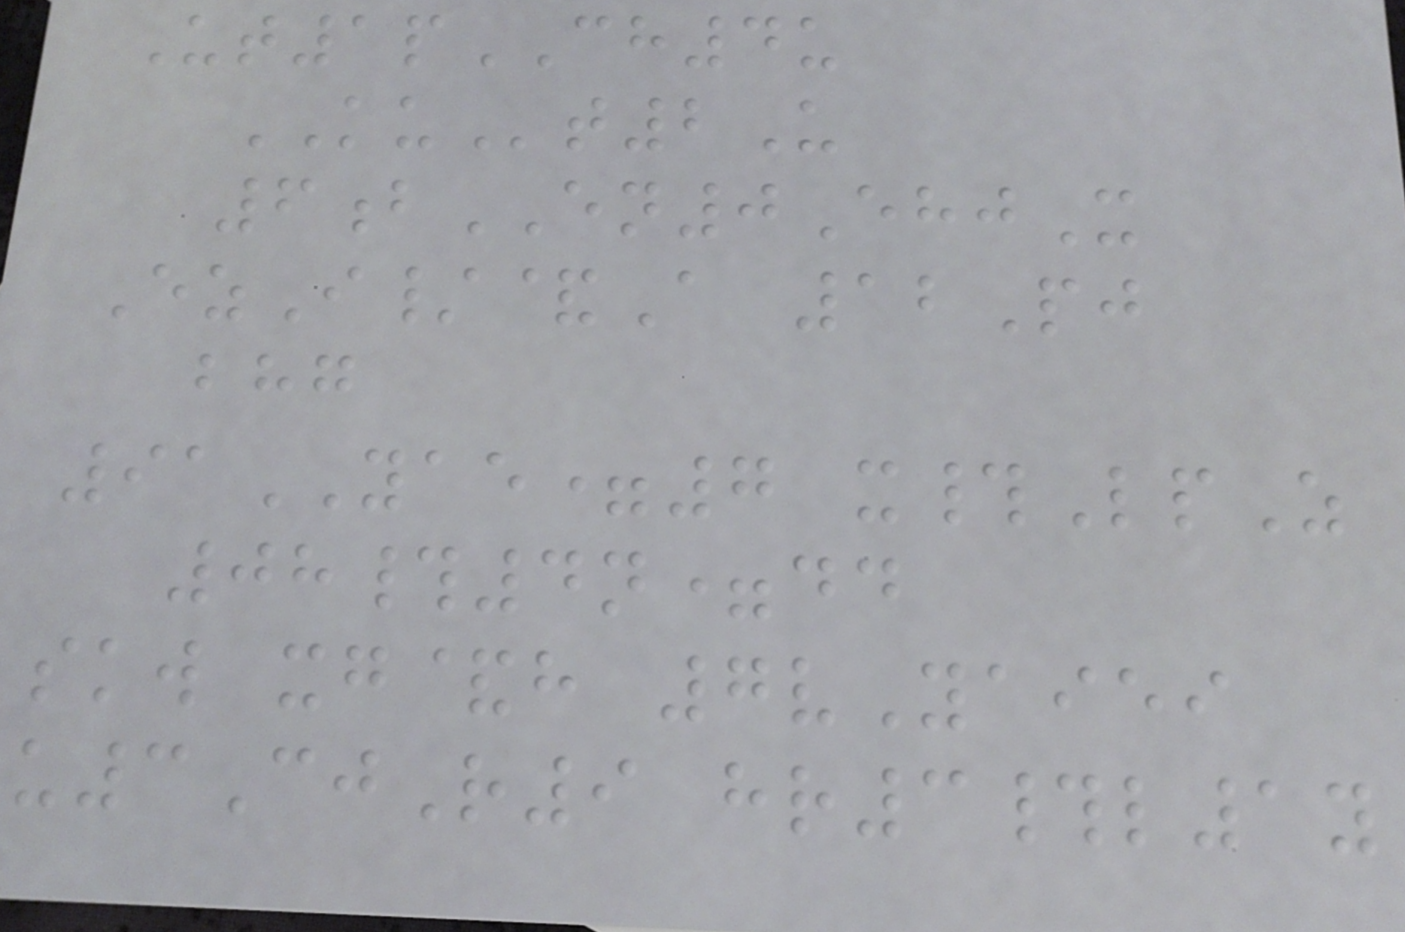Ut1pCH4u
KUt2U
6bEN0EhjX
EzI/&A 12Pj
bhg
91YAE=7 x#LpZ
08#4n=dd
skw xg&h 7vYaiei
u3CjR9 hr3#l1y
